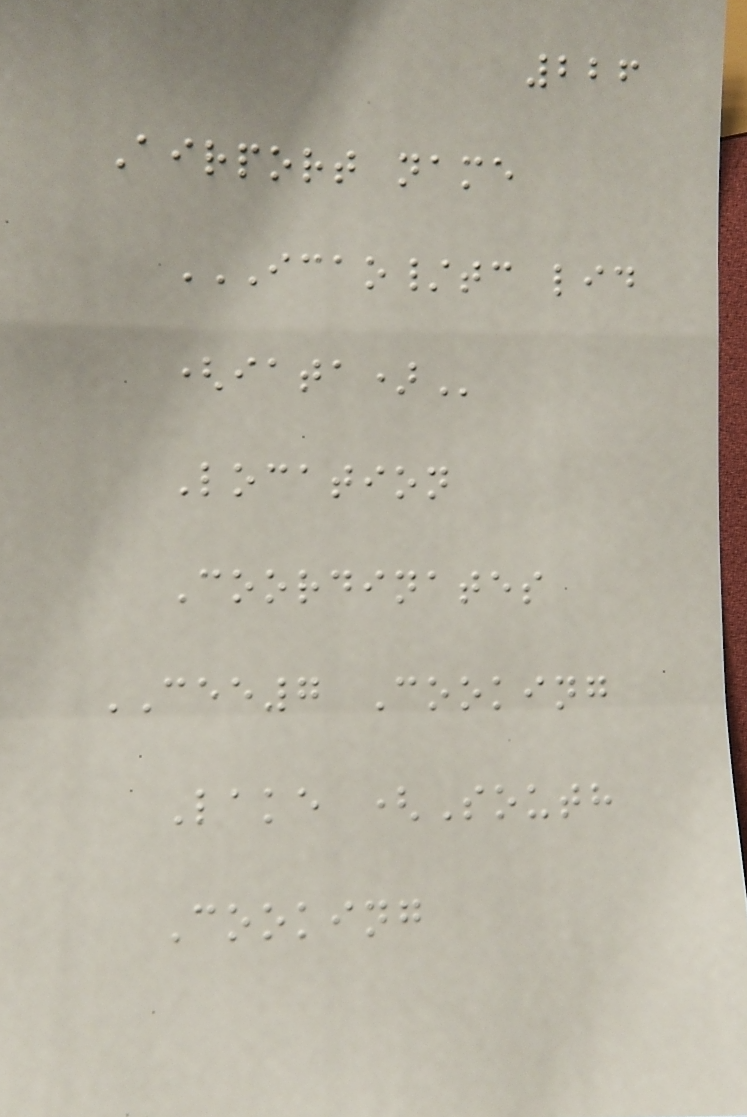226
Airport name
ICAO/TC LID
(IATA)
Location
Coordinates
CEE7 Cooking
Lake (South
Cooking
